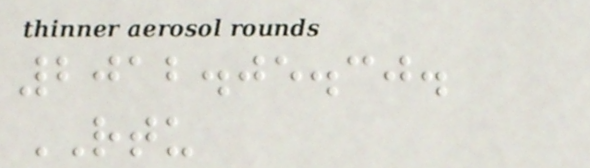2012.05.30.
RTU
